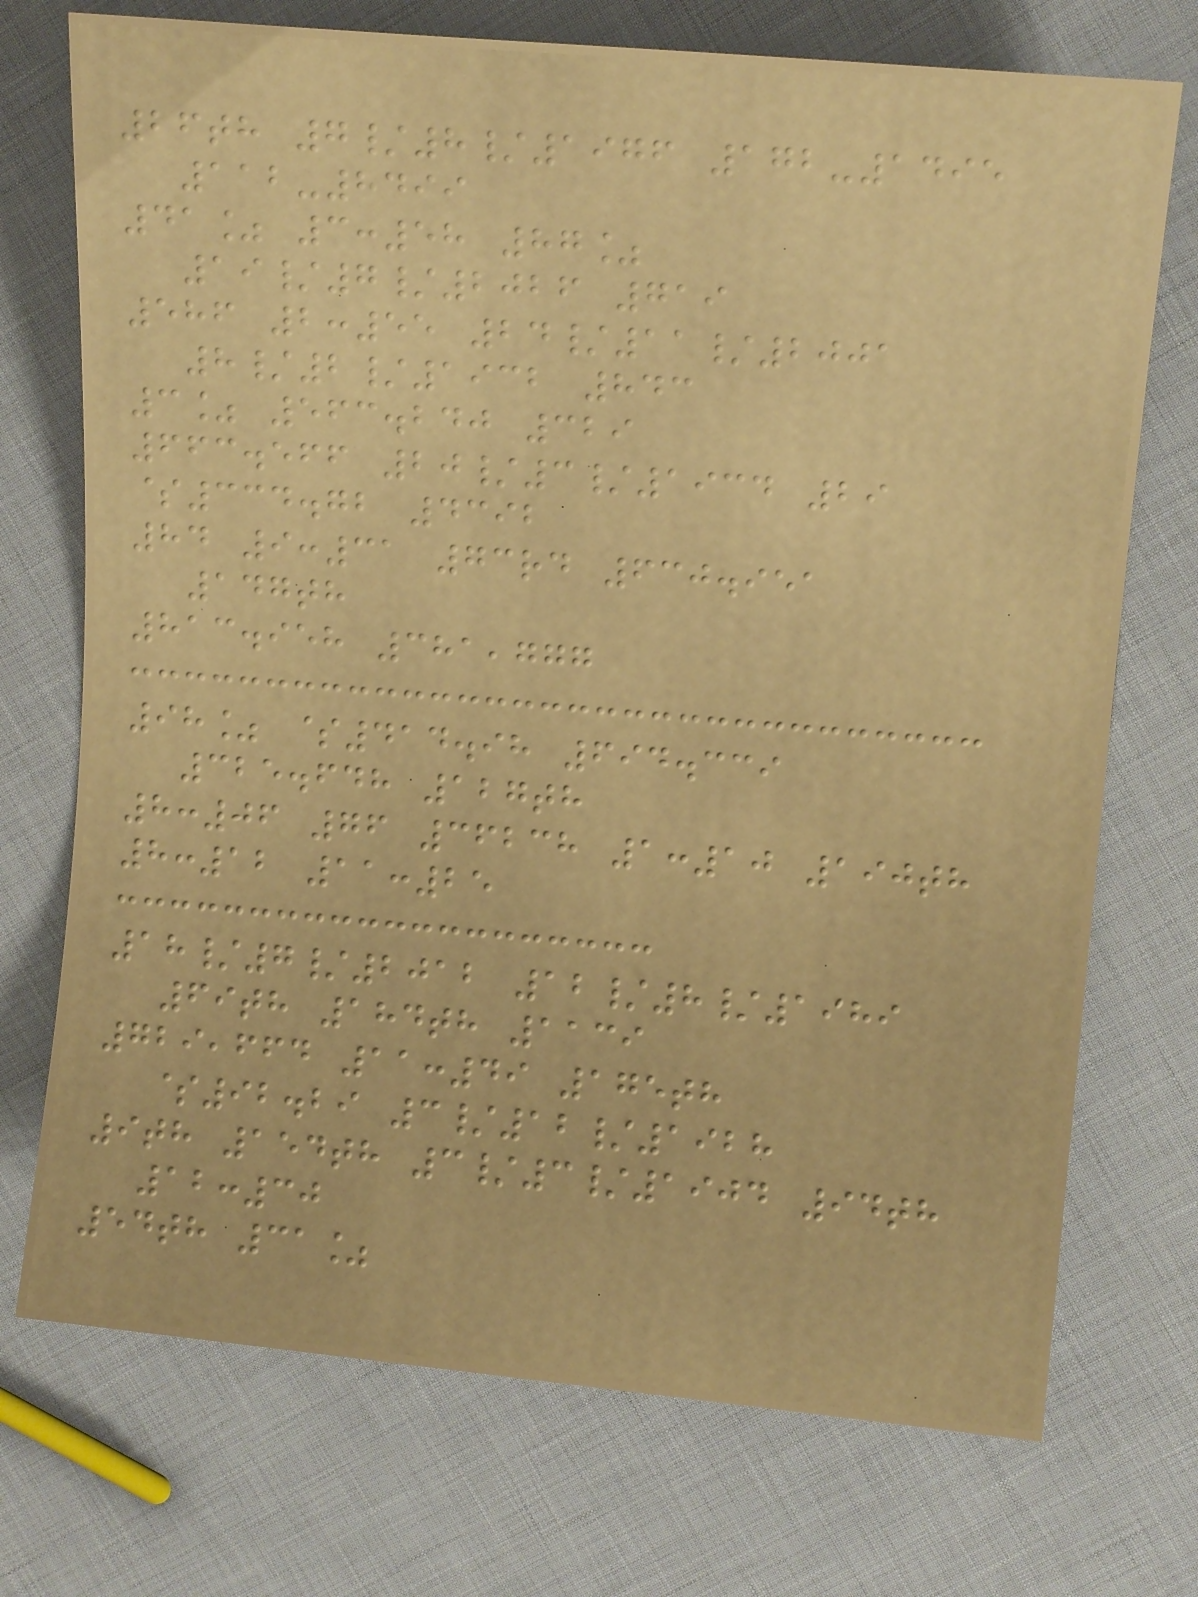26th 7/8/1976 172-1495
112-8499
41% 3:58 87%
19/7/2026 719
586 2:55 24/11/2001
8/2/1932 843
3% 563.240 329
663.566 20/3/1934 29
$334.72 4392
84 9:31 73rd 630.951
147th
813.958 381,777
98% $414.98 694.339
325.648 127th
8:06 76 36238 1:10 190th
8:12 11:25
18/7/2012 12/8/1989
69th 184th 1139
729,664 11:49 175th
$92.29 3/12/1928
9th 154th 3/3/1904 94th
12:30
54th 31%
